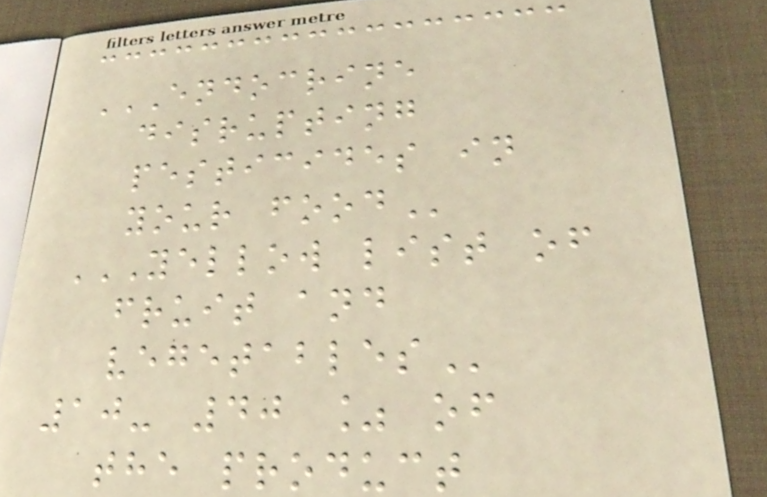ENDOCRINE
DISRUPTING
PESTICIDES IN
YOUR FOOD
YELLOW LIST OF
FRUIT AND
VEGETABLES
10- 40 % of
the product
